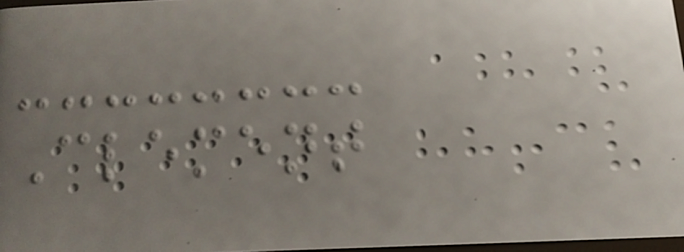Clement
